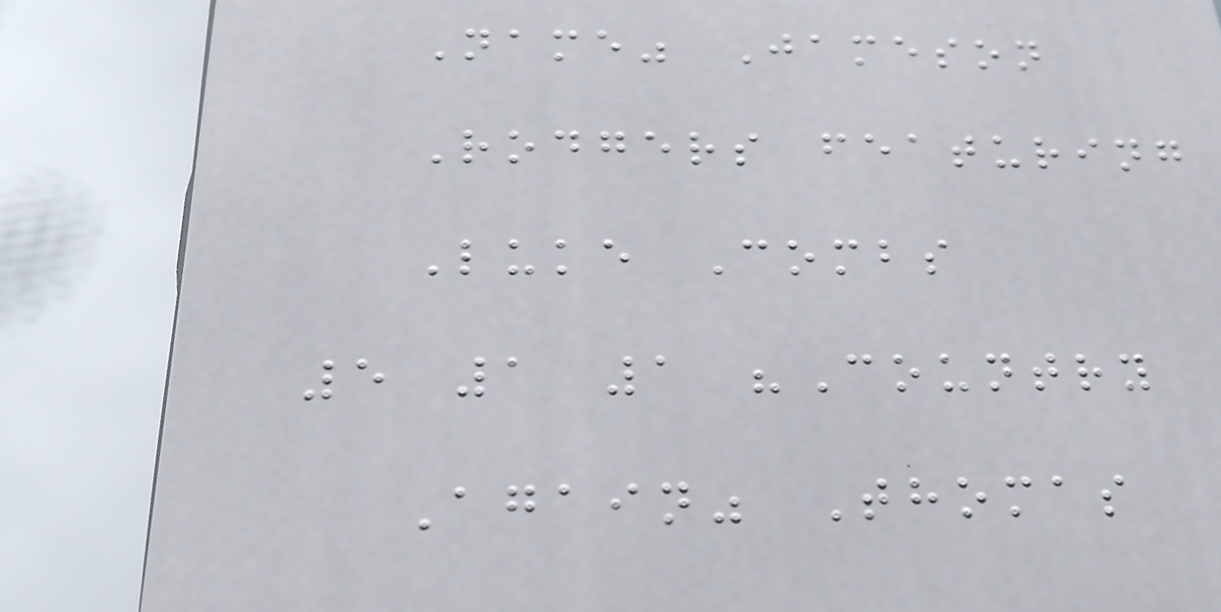Name" Jameson
Rodgers featuring
Luke Combs
5 1 1 "Country
Again" Thomas
